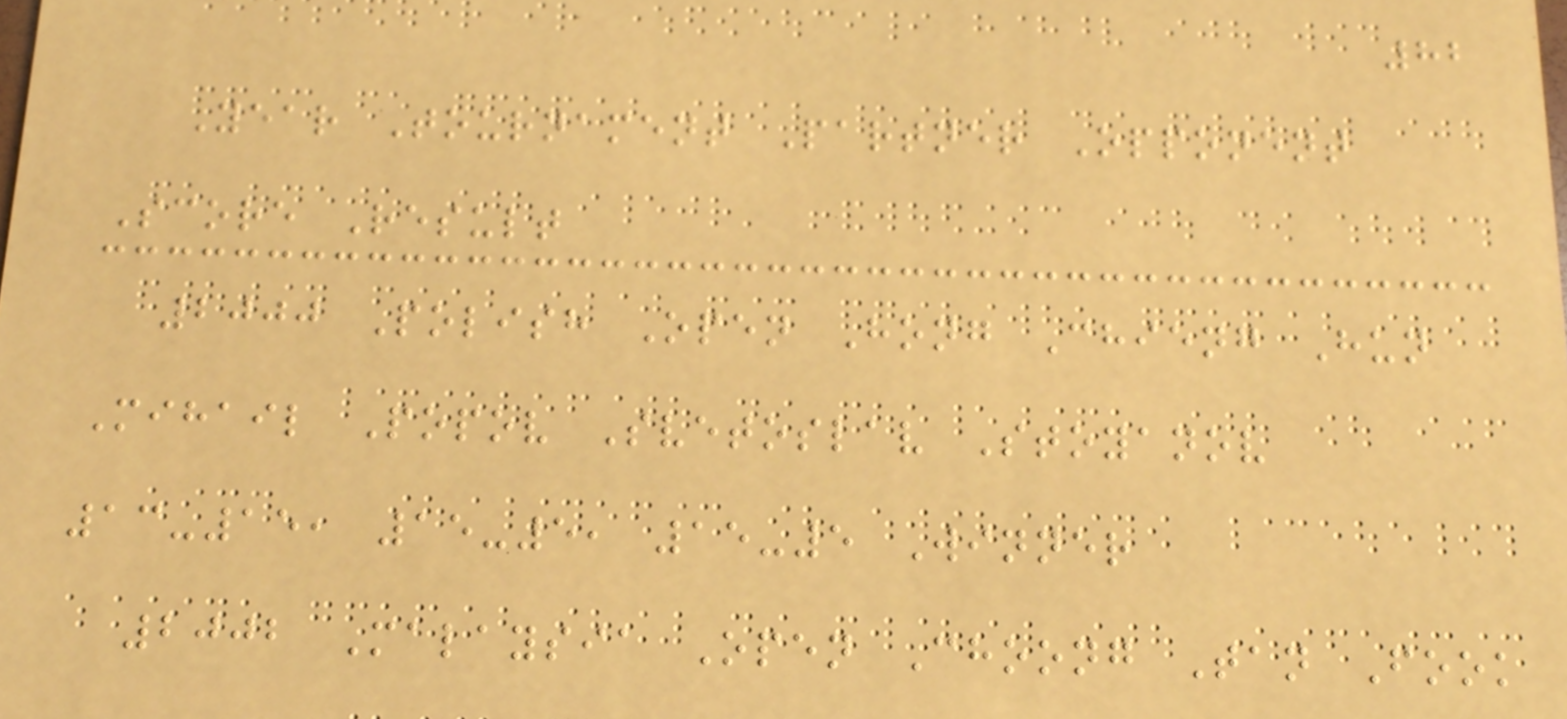82
Year Tournament Partner Opponent
Score Result
2000 Polish Open Hong Chieng Hun
Mihail Popov Svetoslav Stoyanov
13-15, 15-5, 15-5 Winner
2002 Malaysia Open Choong Tan Fook
